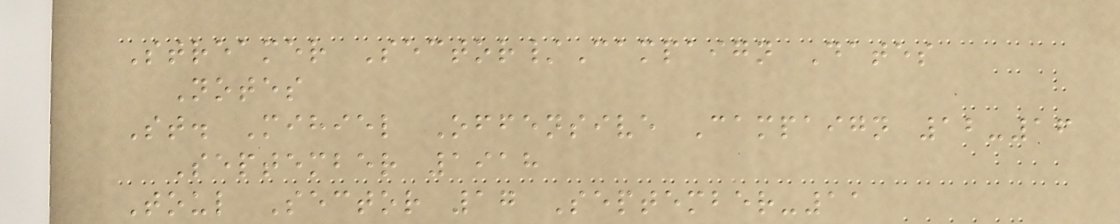Streamer Sector/Campaign Dates
Notes
St. Mihiel Offensive Campaign 12-16
September 1918
Toul Sector 17 September-11
